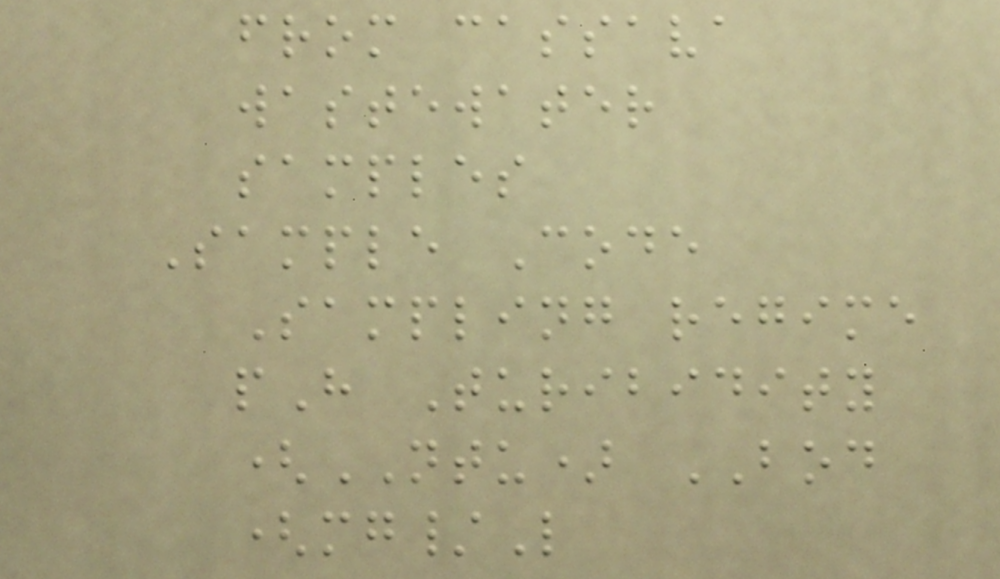from cassava
wastewater
samples
Sample Code
Sampling regime
pH Turibidity
(NTU) BOD
(mg/L
